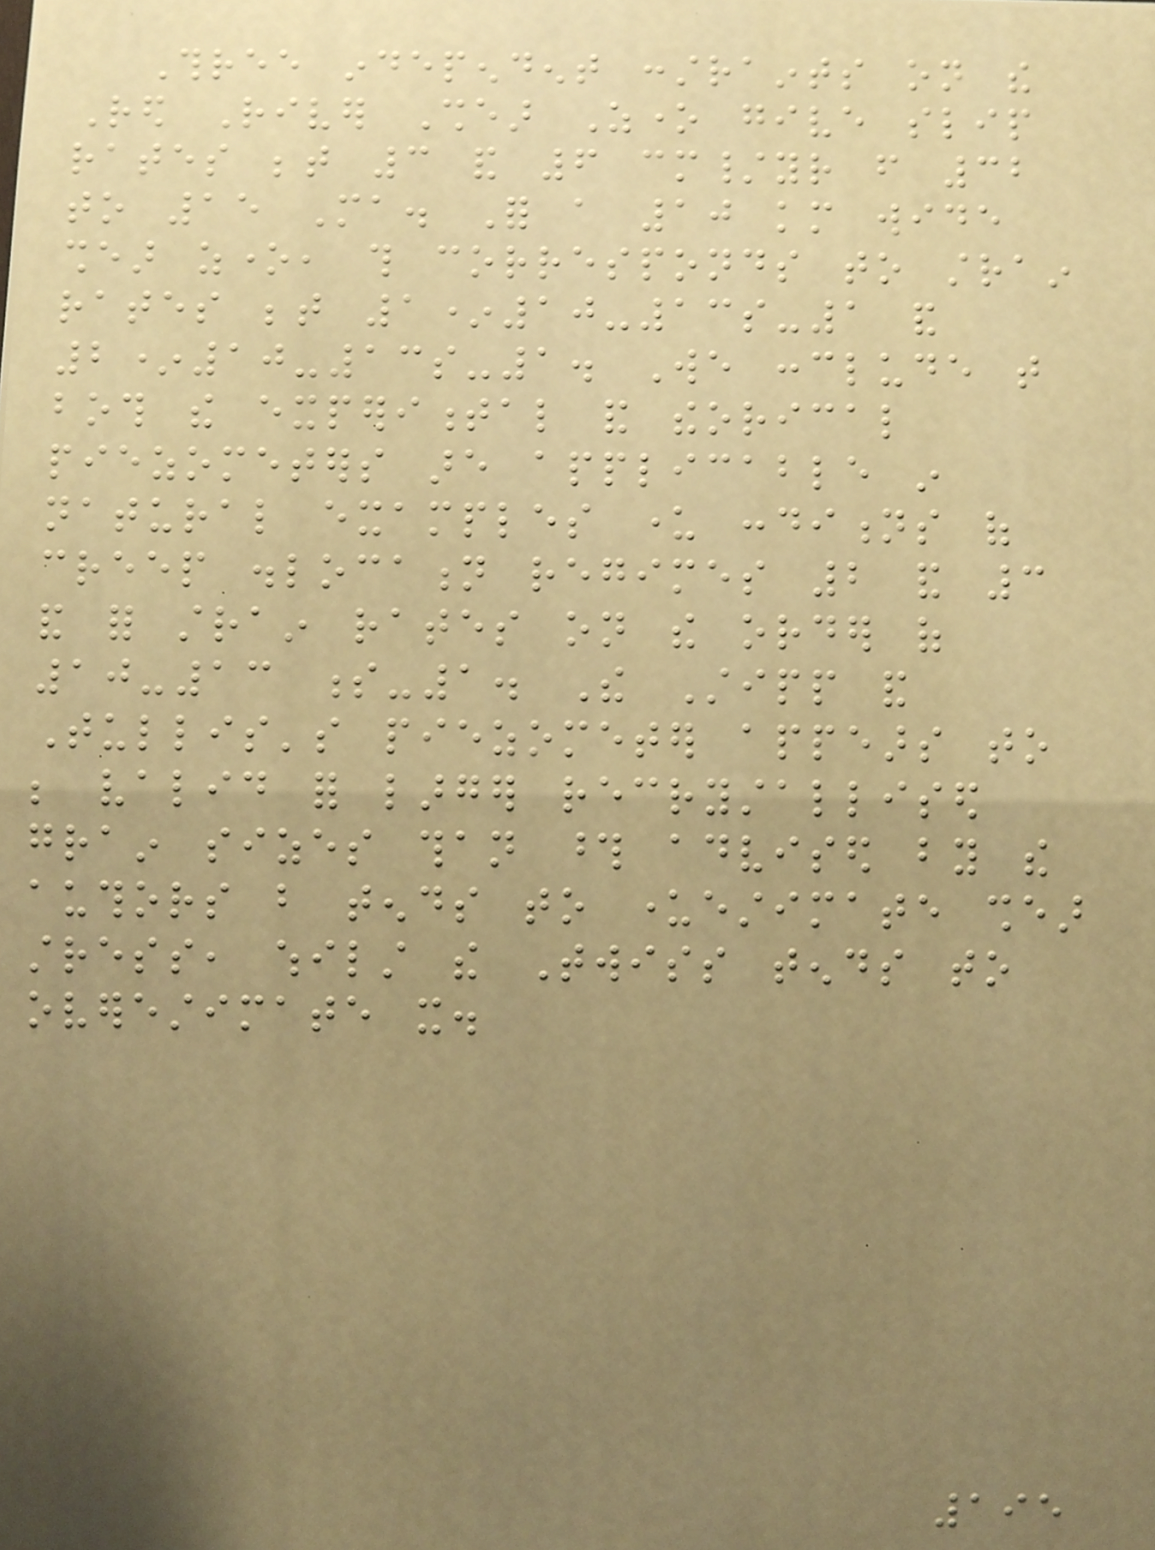Three independent constraints on the
Red River Shear Zone give slip
rates between 3 and 6 cm/yr from 32
to 15 Ma. For a 10 km wide
shear zone, this corresponds to strain
rates between 1*10-13s-1 and
2*10-13s-1. We conclude that
both the experimental and theorical
piezometers are applicable in
natural examples under conditions of
creep dislocation regimes 2 and 3
and for strain rates on the order of
10-13 s-1. The Stipp and
Tullis's piezometer appears to
be valid for larger recrystallised
grain sizes than those advised by the
authors but tends to underestimate shear
stress, whilst the Twiss tends to
overestimate it.
195
